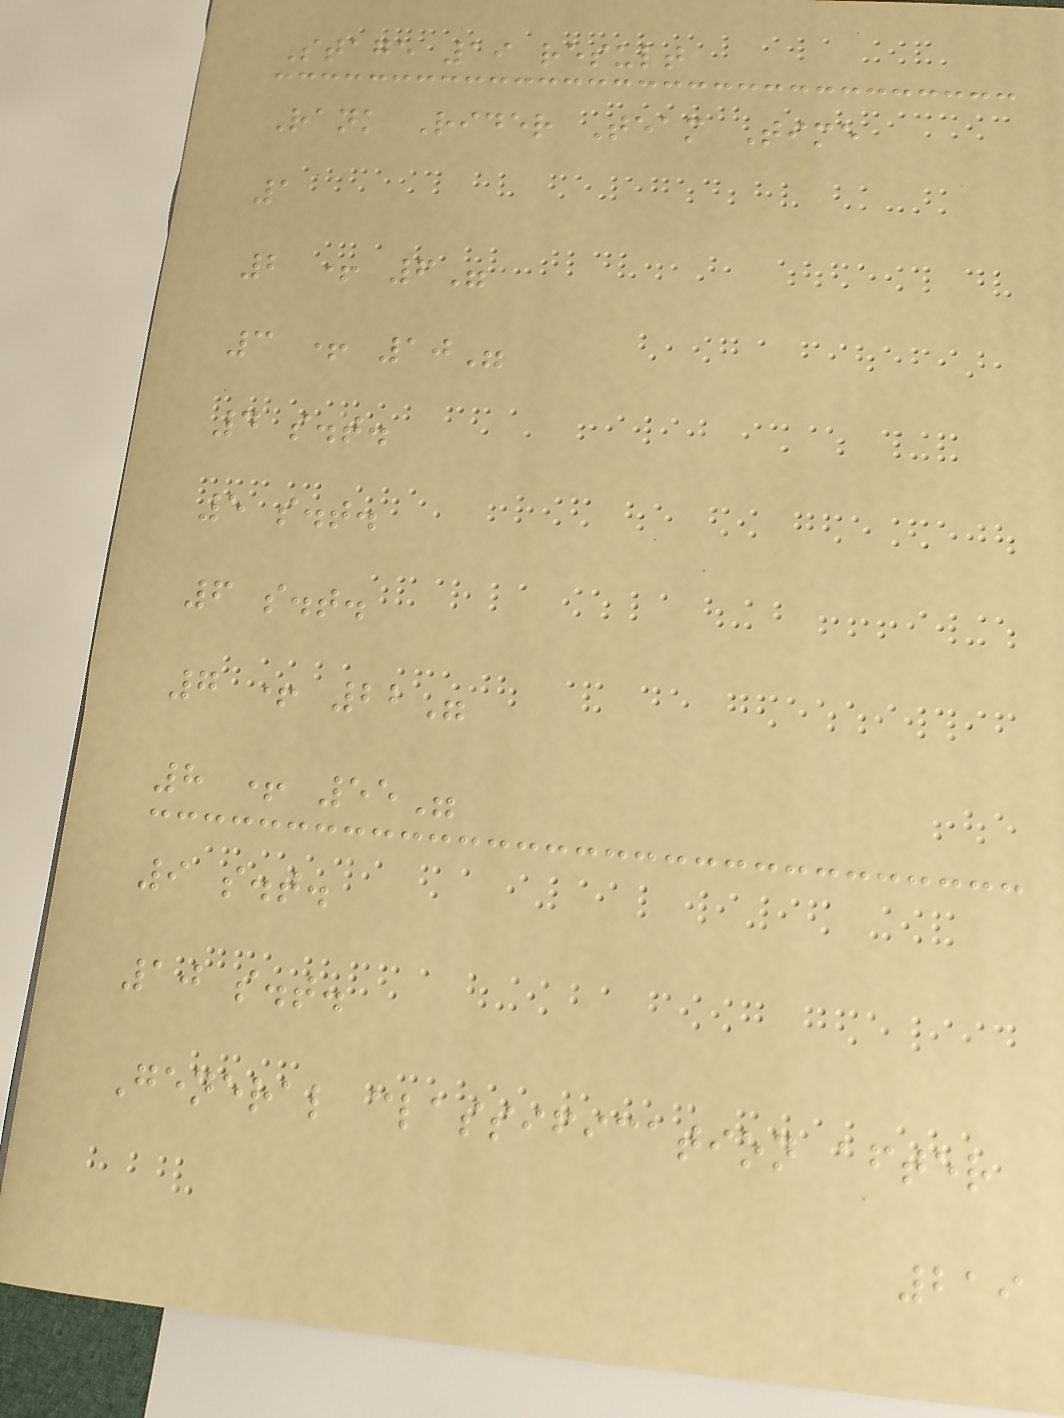Stage 19 result
Rank Rider Team Time
1
2 + 6"
3 + 10"
4 s.t.
5 s.t.
6 s.t.
7 + 22"
8 + 55"
9 s.t.
10 s.t.
General classification after
219
